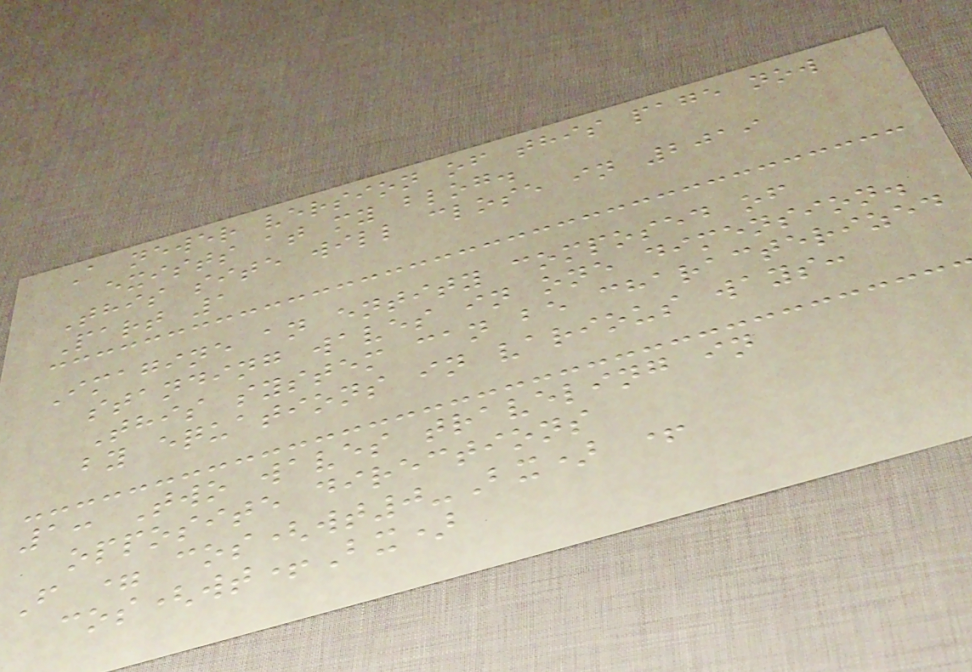A newer version of this page now
exists at my blog.
This site will close in 2019
Part 1
Imagine an entity composed of
standing waves in one dimension.
This system can be characterized
by equations in various ways:
1: Two waves traveling in
opposite directions
F = cos(wt0-Bx) +
cos(wt+Bx)
